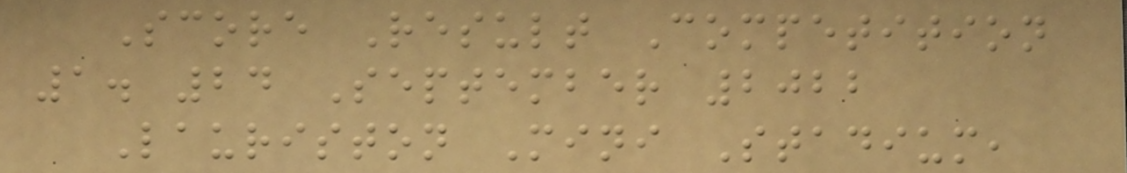Score Result Competition
1. 24 September 2022
Lauriston Mini Stadium,
